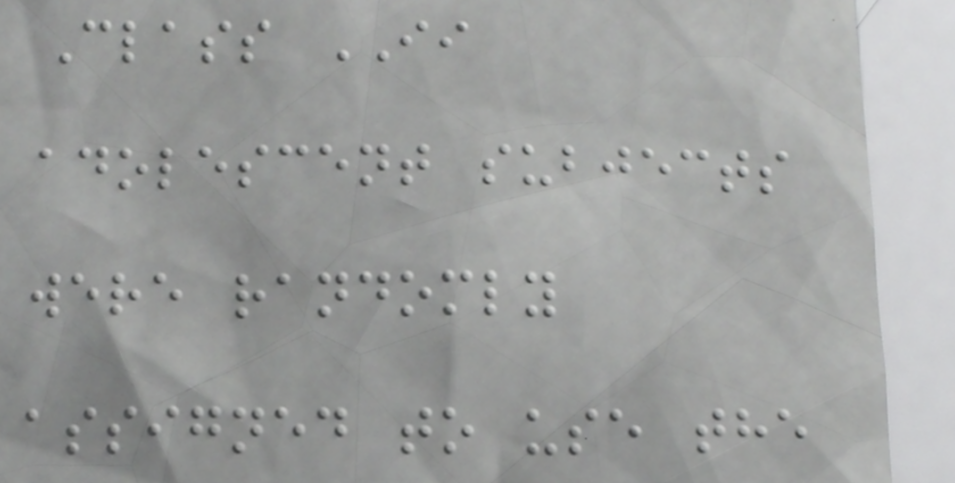Class II
adolescent subjects
were randomly
assigned to use the
